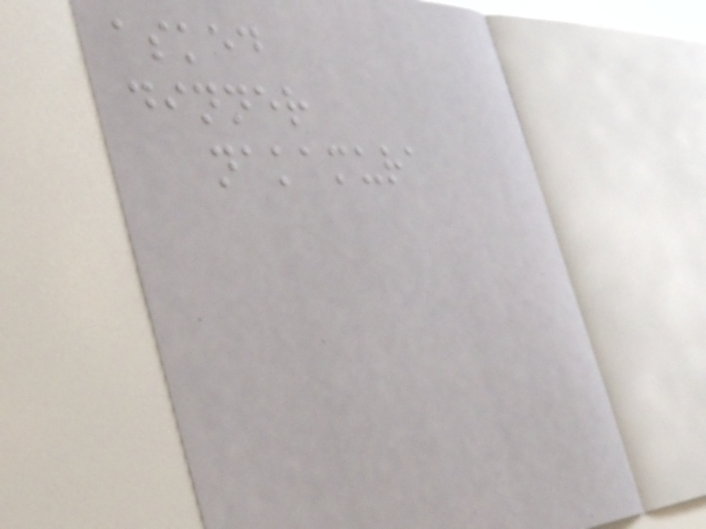asked
dinner
nakamura
